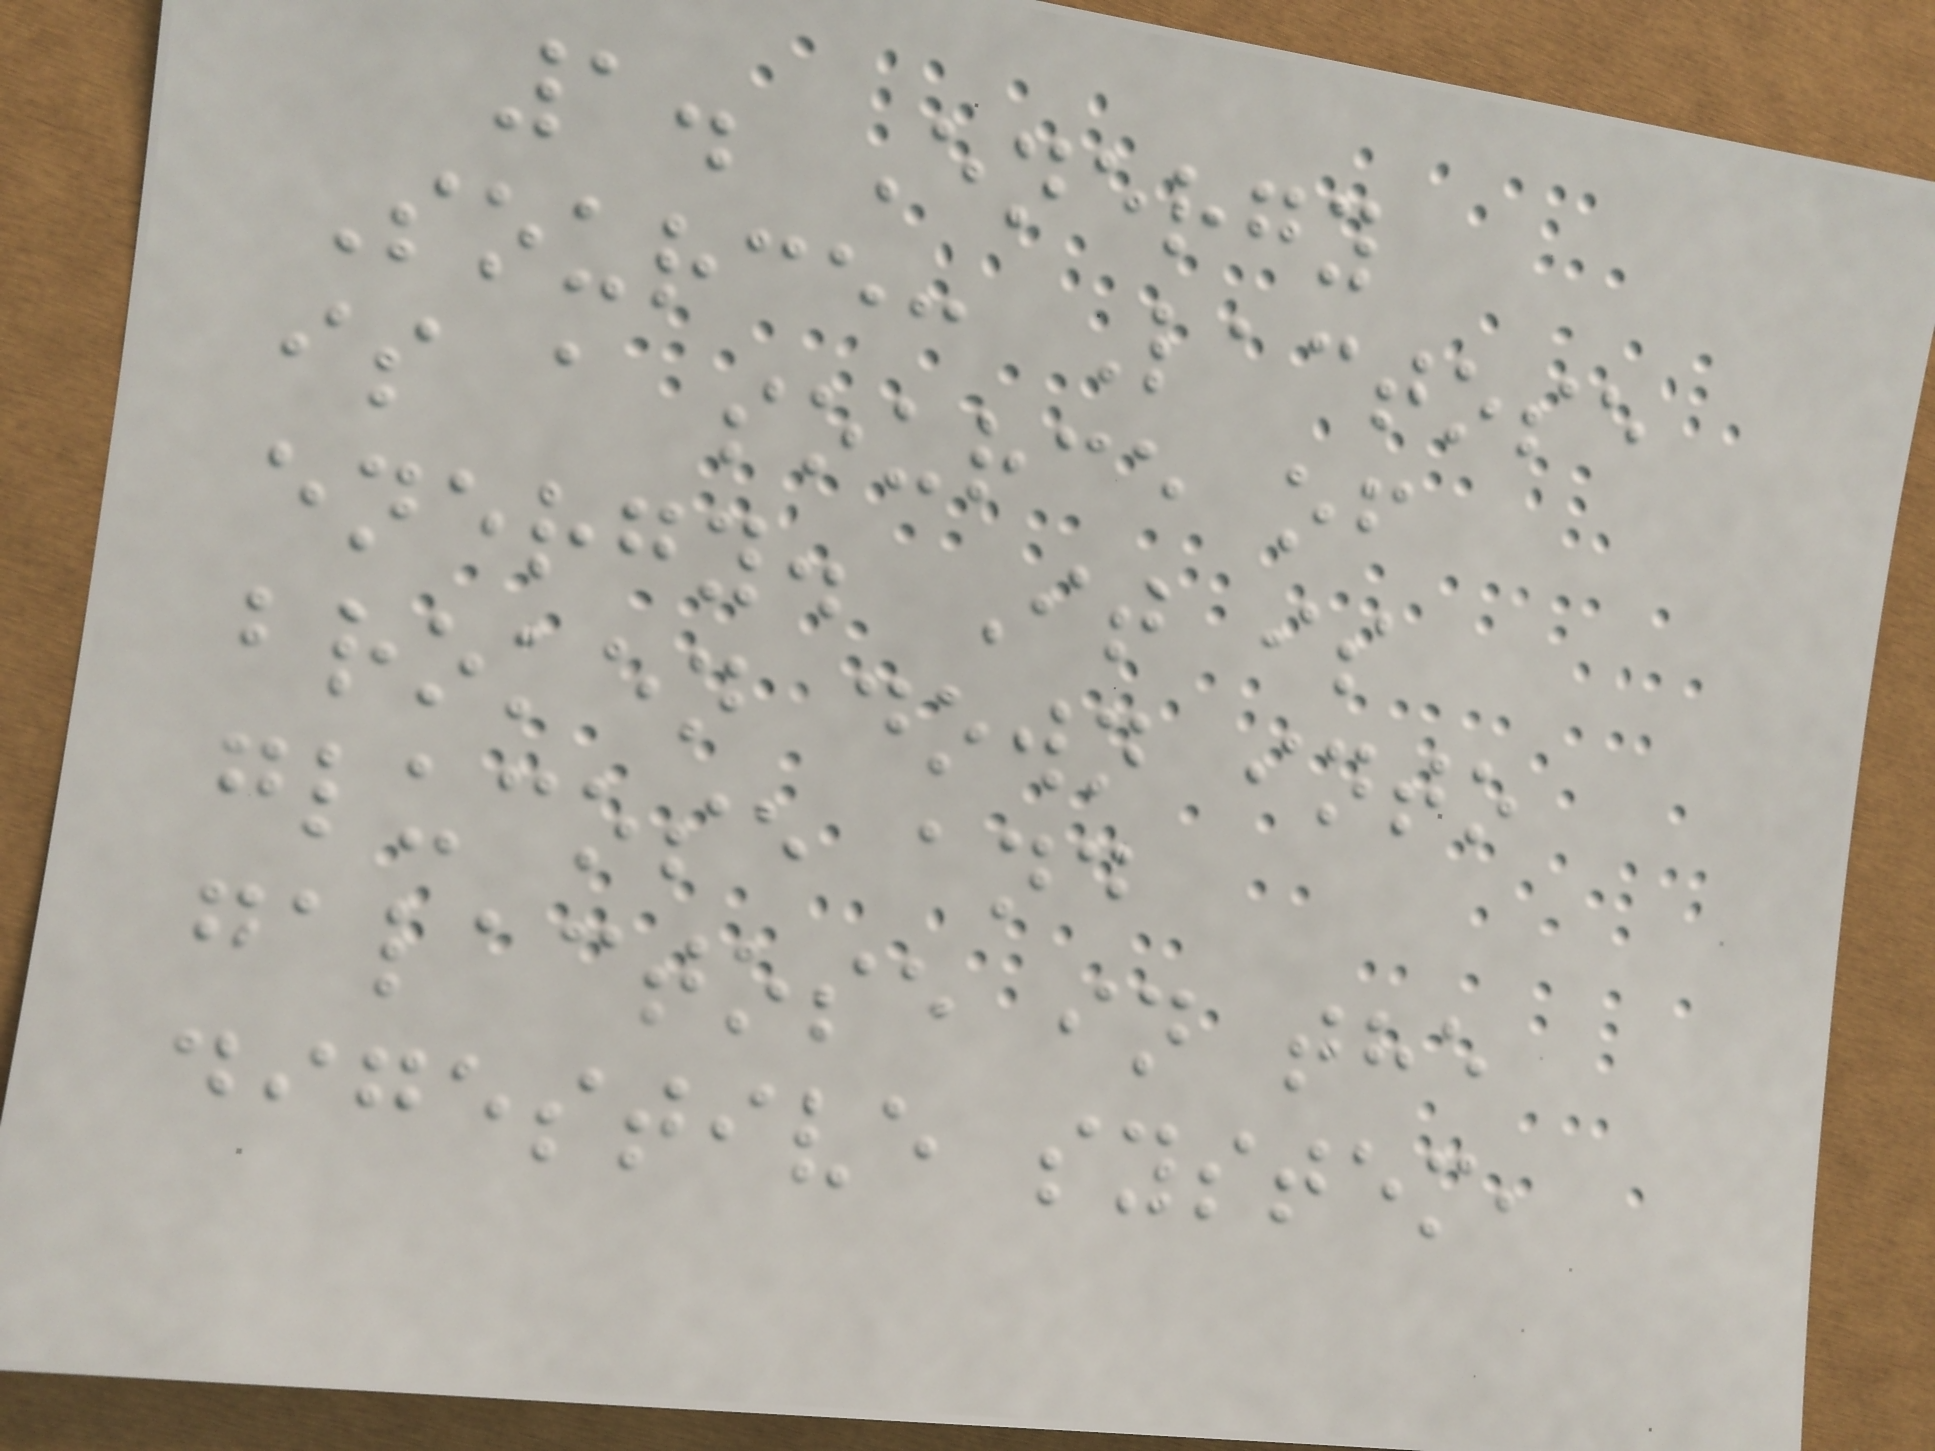1. Energy
Source: Lactose
is a source of
energy. It is
broken down into
glucose and
galactose in the
digestive system,
